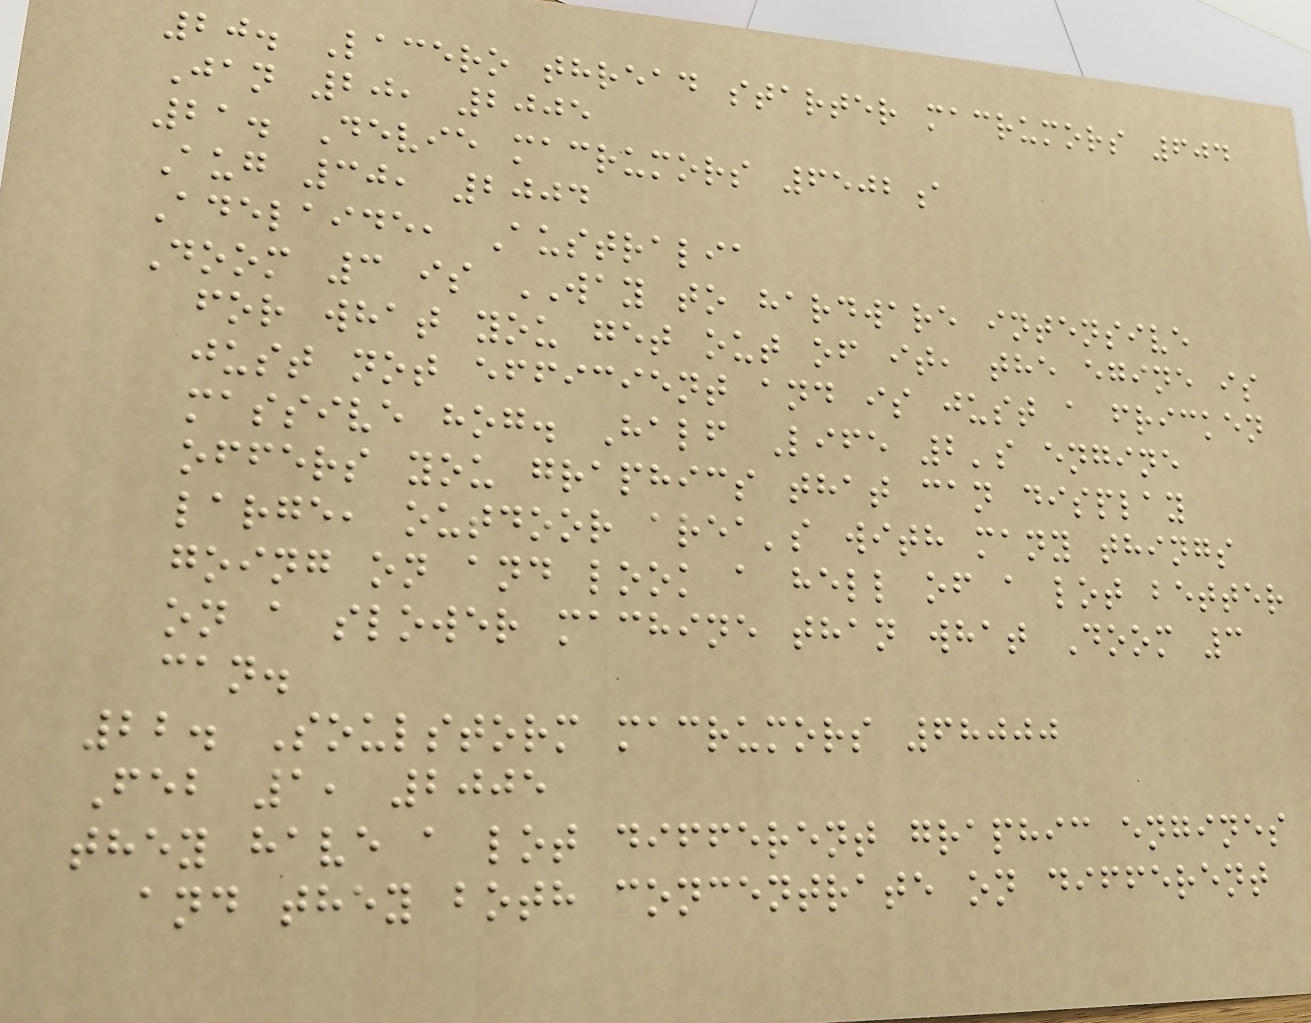20. Lacero thread starter macrumors 604
Jan 20, 2005
21. Devie macrumors 6502a
Aug 30, 2004
Adelaide, Australia
Doom 3 is WAY to hardware intensive
for what you get out of it, the egine is
just not efficient and is just a fricken
massive hog. Half Life 2's engine
offers you graphics that can display
large, outdoor area's with many things
going on and look a hell of a lot better
on a slower machine than what Doom 3
can.
22. Soulstorm macrumors 68000
Feb 1, 2005
they have a lot different graphic engines
and they both concentrate on different
